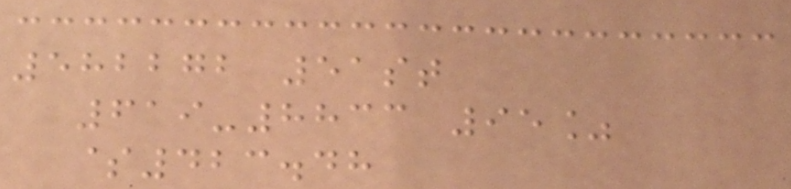582272 51st
619-8833 95%
$423.48
